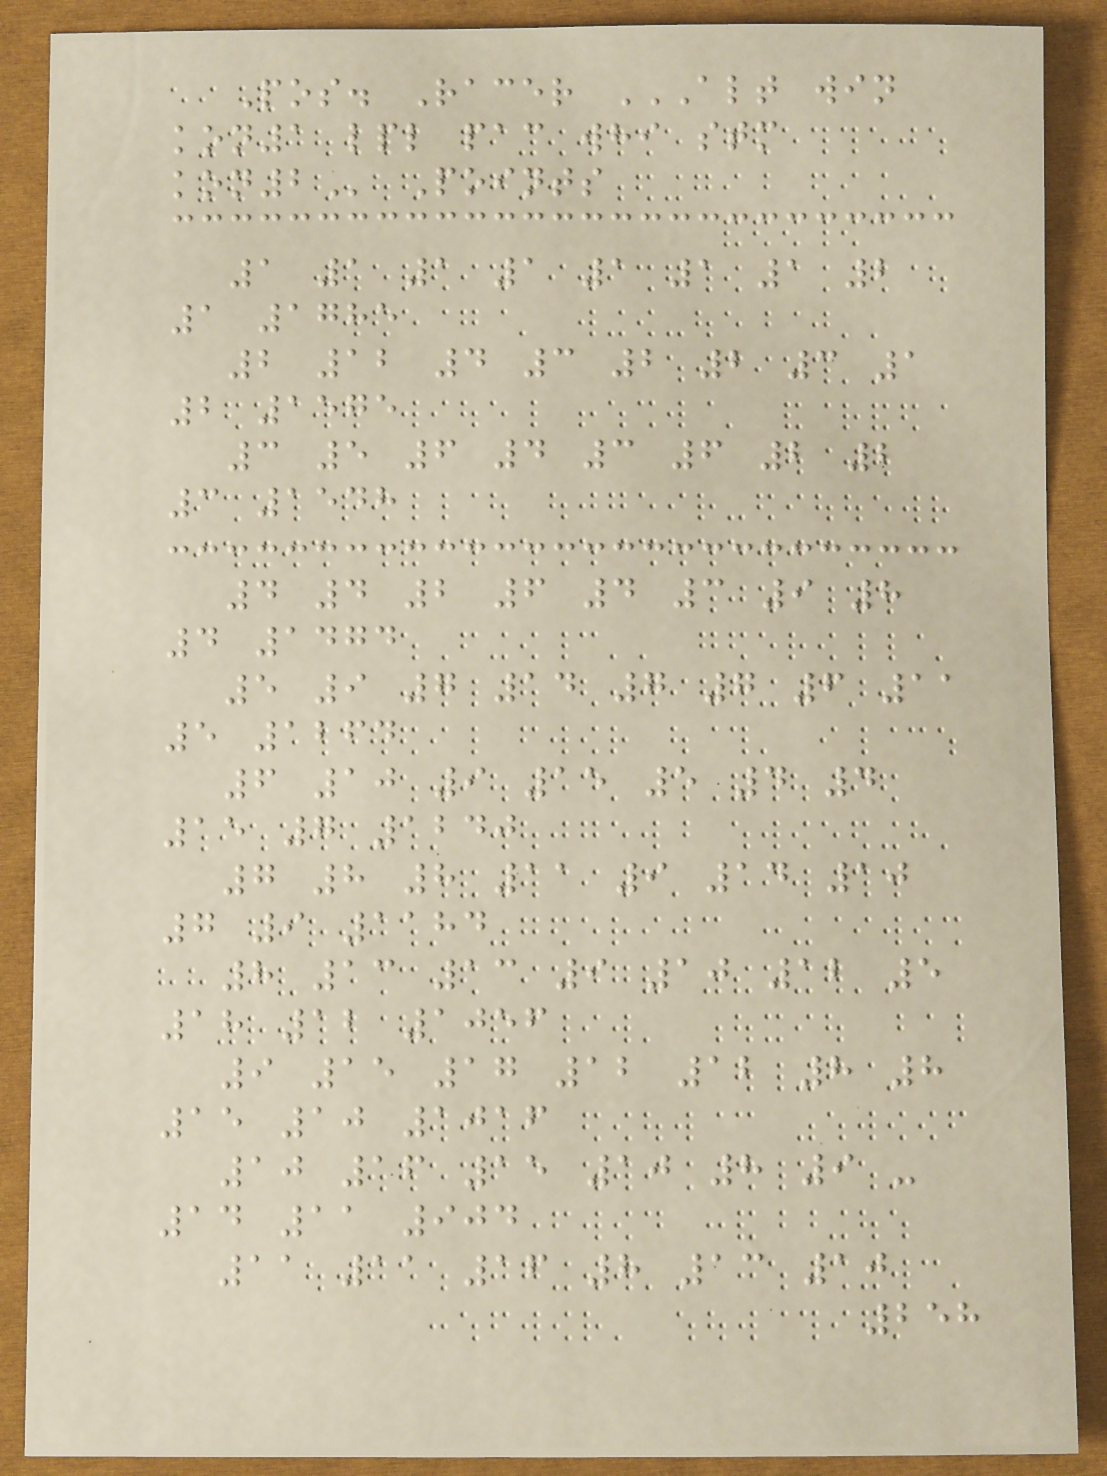Pos. Racer ALT WIN
KON1 LPL PAC WHI STM
KON2 Points
1 1 1 1 1 1 1 2
1 1785
2 12 4 3 2 2 3 1
2 1575
3 5 6 4 3 6 2 2
3 1548
4 4 2 6 4 3 9 8
4 1474
5 9 7 14 7 7 6 11
5 1264
6 10 9 15 5 4 4
15 7 1240
7 8 8 11 9 14 10
7 9 1184
8 13 13 9 10 12 5
18 12 1056
9 15 17 12 12 8 8
15 10 1016
10 16 15 10 8 9 -
14 11 904
11 11 16 8 13 10
258
